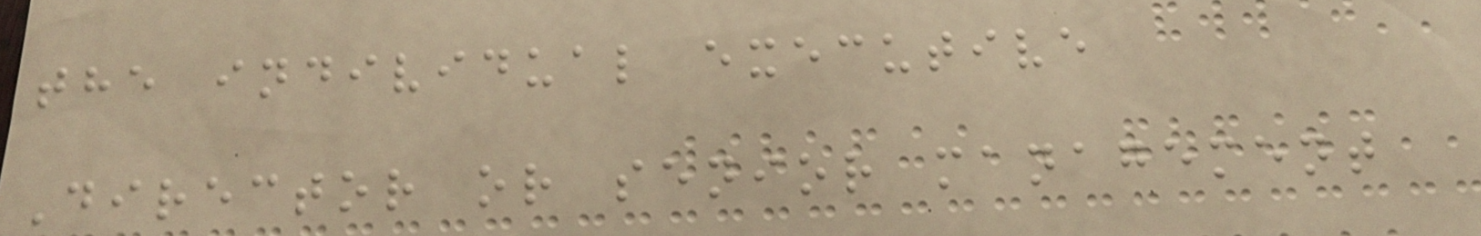the individual executive
Director or senior management
